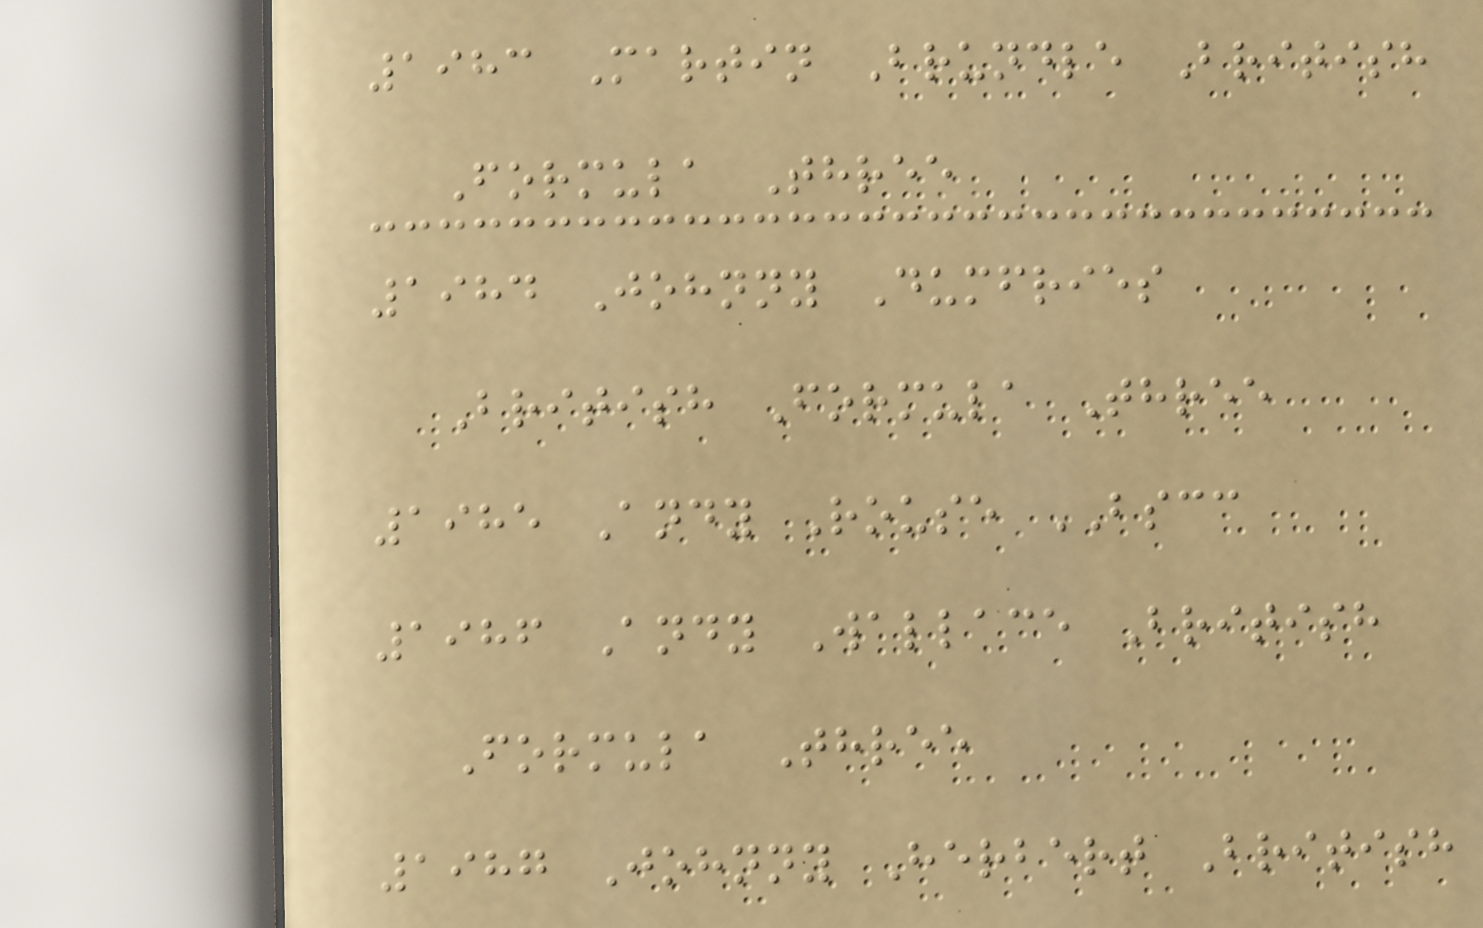1983 Martin Brundle British
Formula Three
1984 Johnny Dumfries
British Formula Three
1985 Andy Rouse BSCC
1986 Andy Wallace British
Formula Three
1987 Johnny Herbert British
